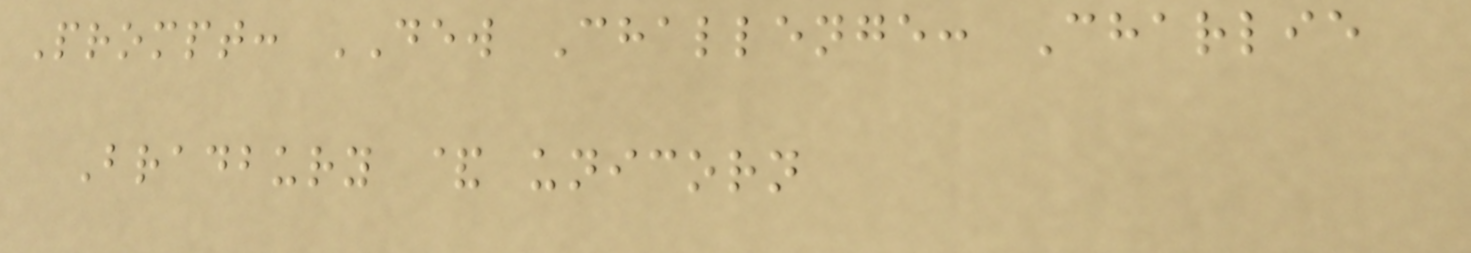Prompt: DEW Challenge: Charlie
Bradbury & unicorn
